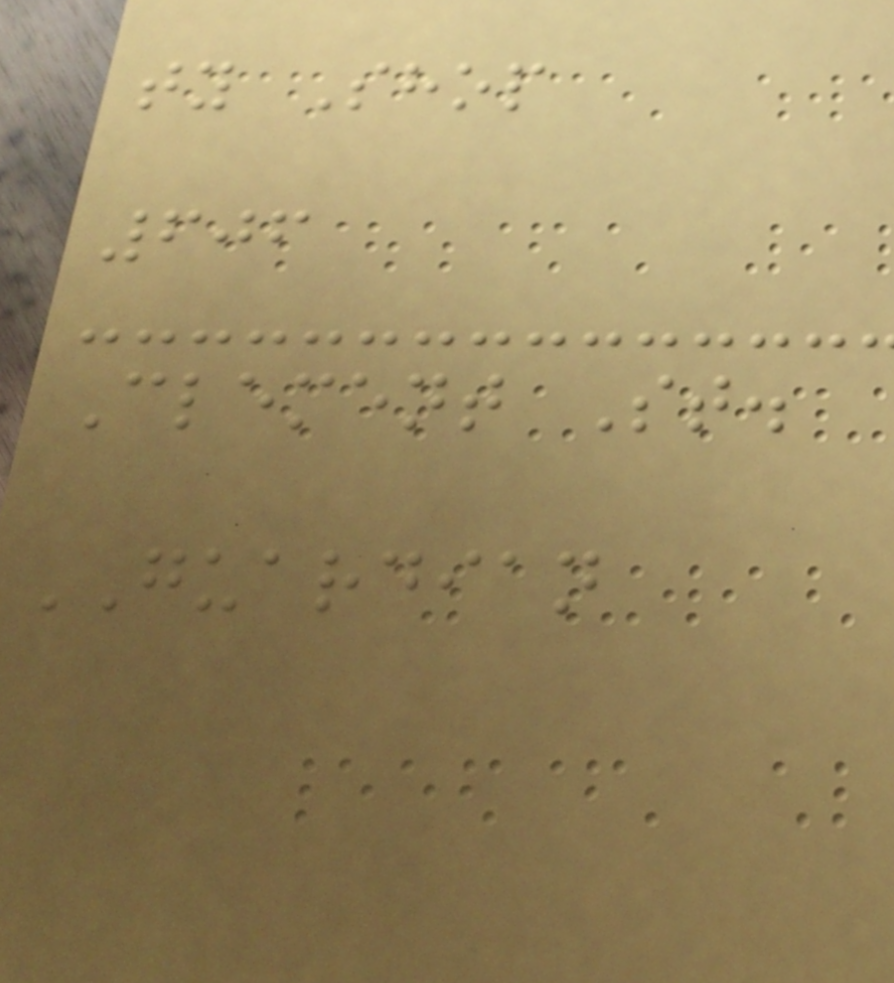ty Shop
606
Clement St.
GUARDIAN
